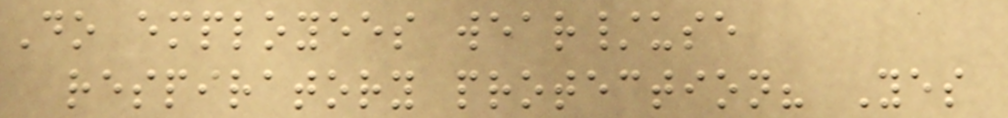Do employees wear/use
respiratory protection? Yes
